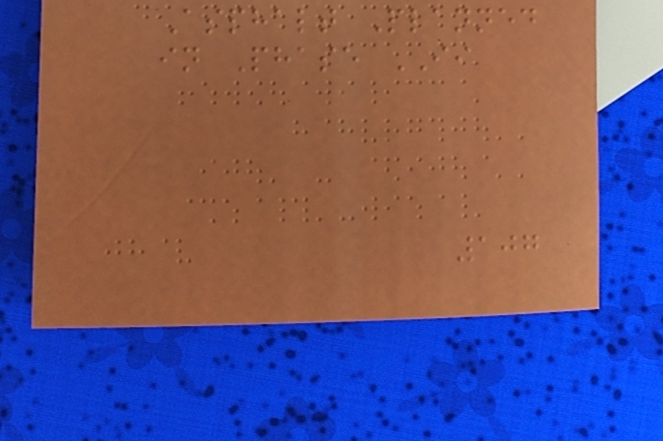Asphalt Planned
in Phase II
107
